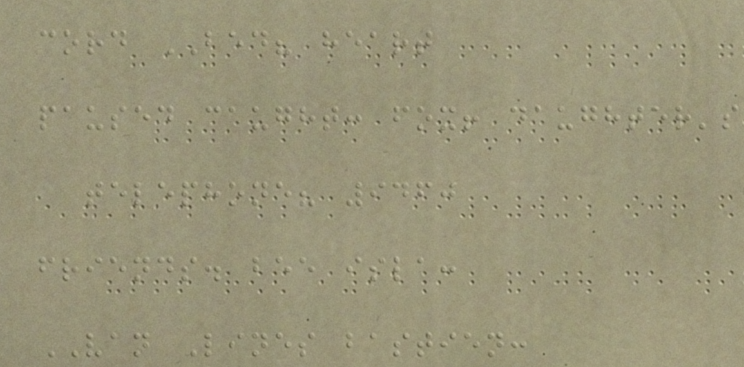cord BED? heart
paused caught: fox! daughter's
telephone? 9460
friends. bee isla:
VAN Lines bastien:
